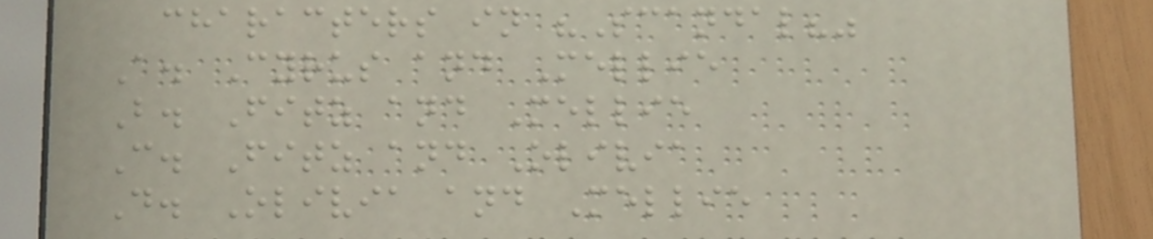characters in "Scandal?"
A. Cyrus and Mellie
B. Fitz and Mellie
C. Fitz and Olivia
D. Olivia and Mellie
